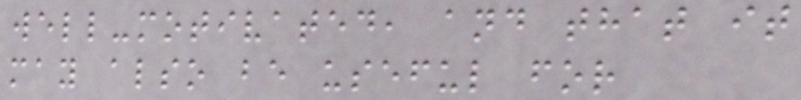well-motivated, and that it
may also be useful for
